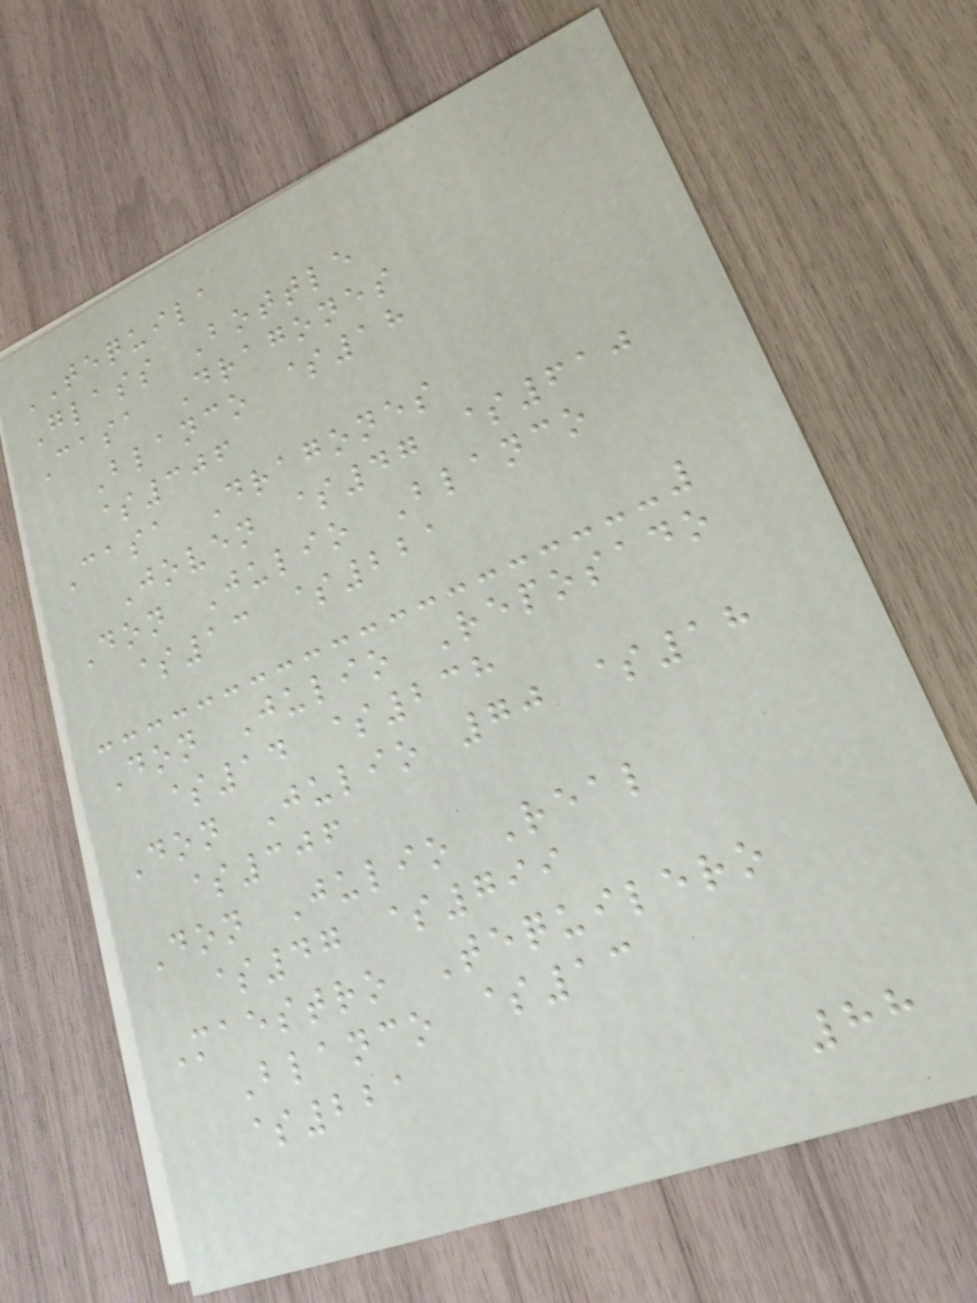TEQUILA
Glass Bottle
Casa Dragones
Blanco $18
$306
Casa Dragones
Joven $47 $610
Don Julio Blanco
$13 $221
Don Julio Reposado
$14 $238
Don Julio 70 $18
$306
Don Julio Real
$47 $799
Maestro Tequilero
Blanco $13
$221
88
